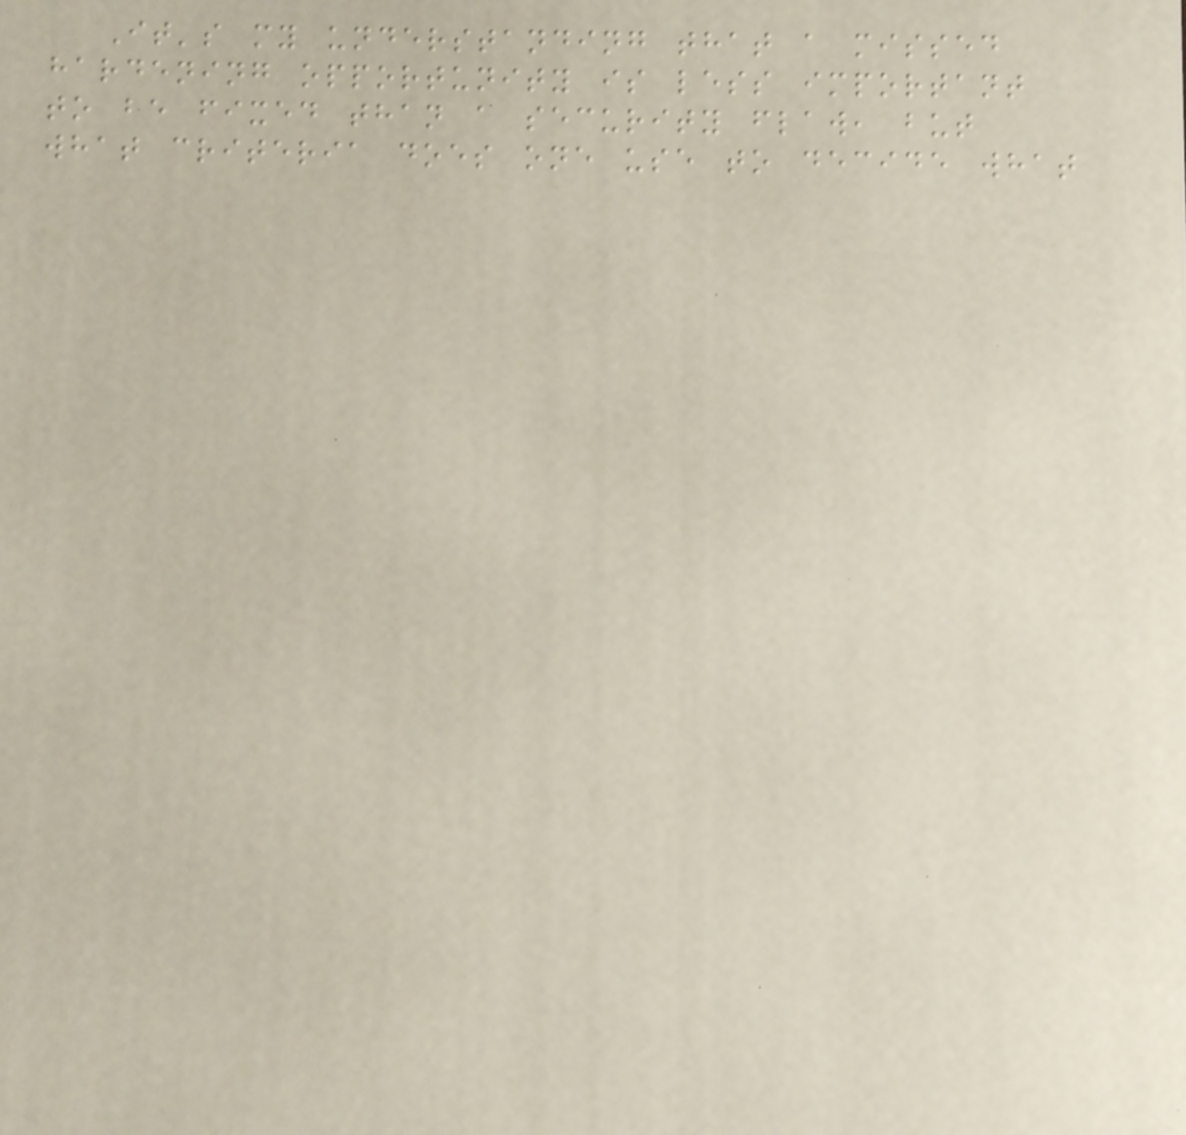It's my understanding that a missed
hardening opportunity is less important
to be fixed than a security flaw, but
what criteria does one use to decide what
